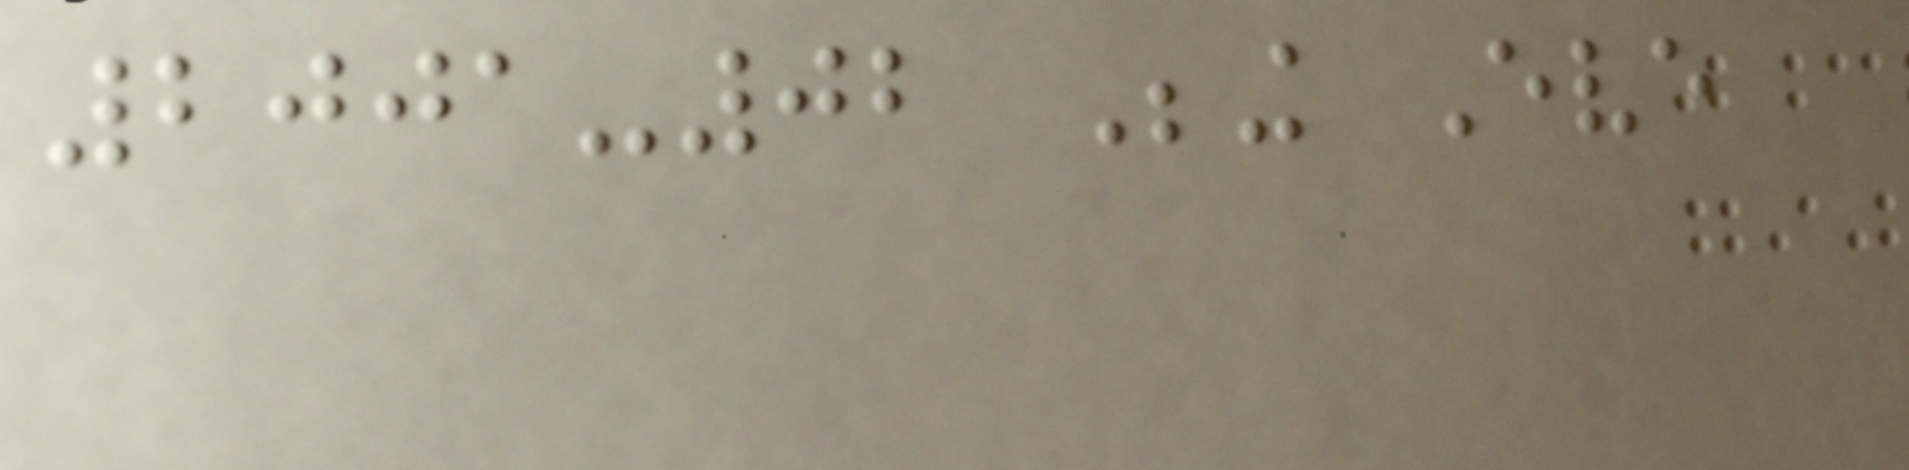2001-02 Being Eve
